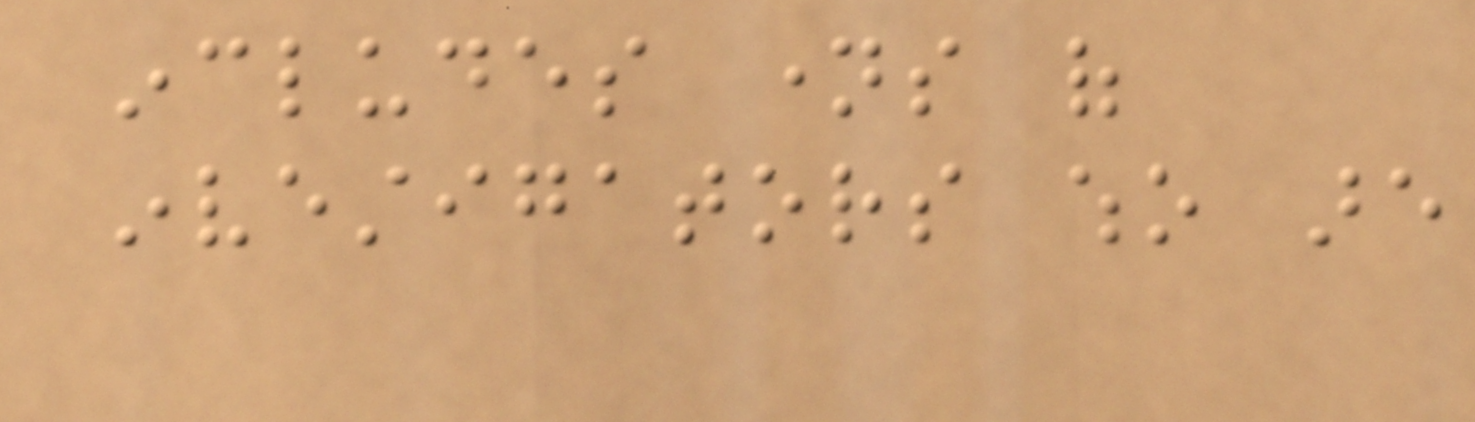includes names of
investigators who are
